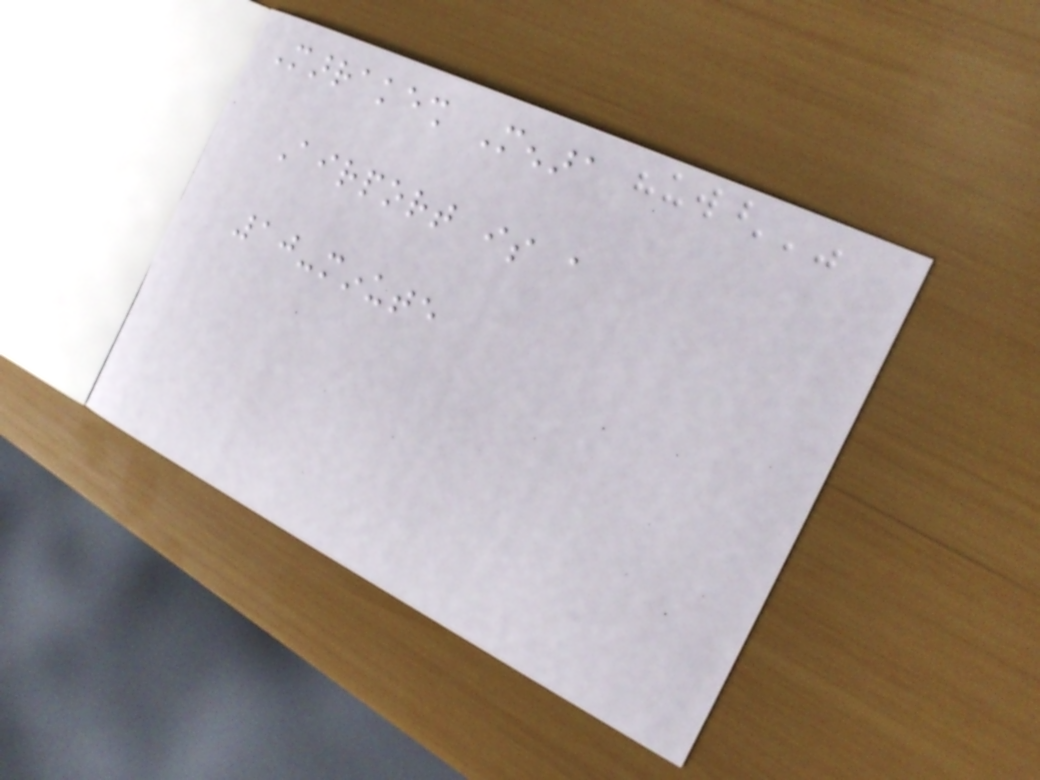Marrakesh Menara
Airport is a
10-minute
